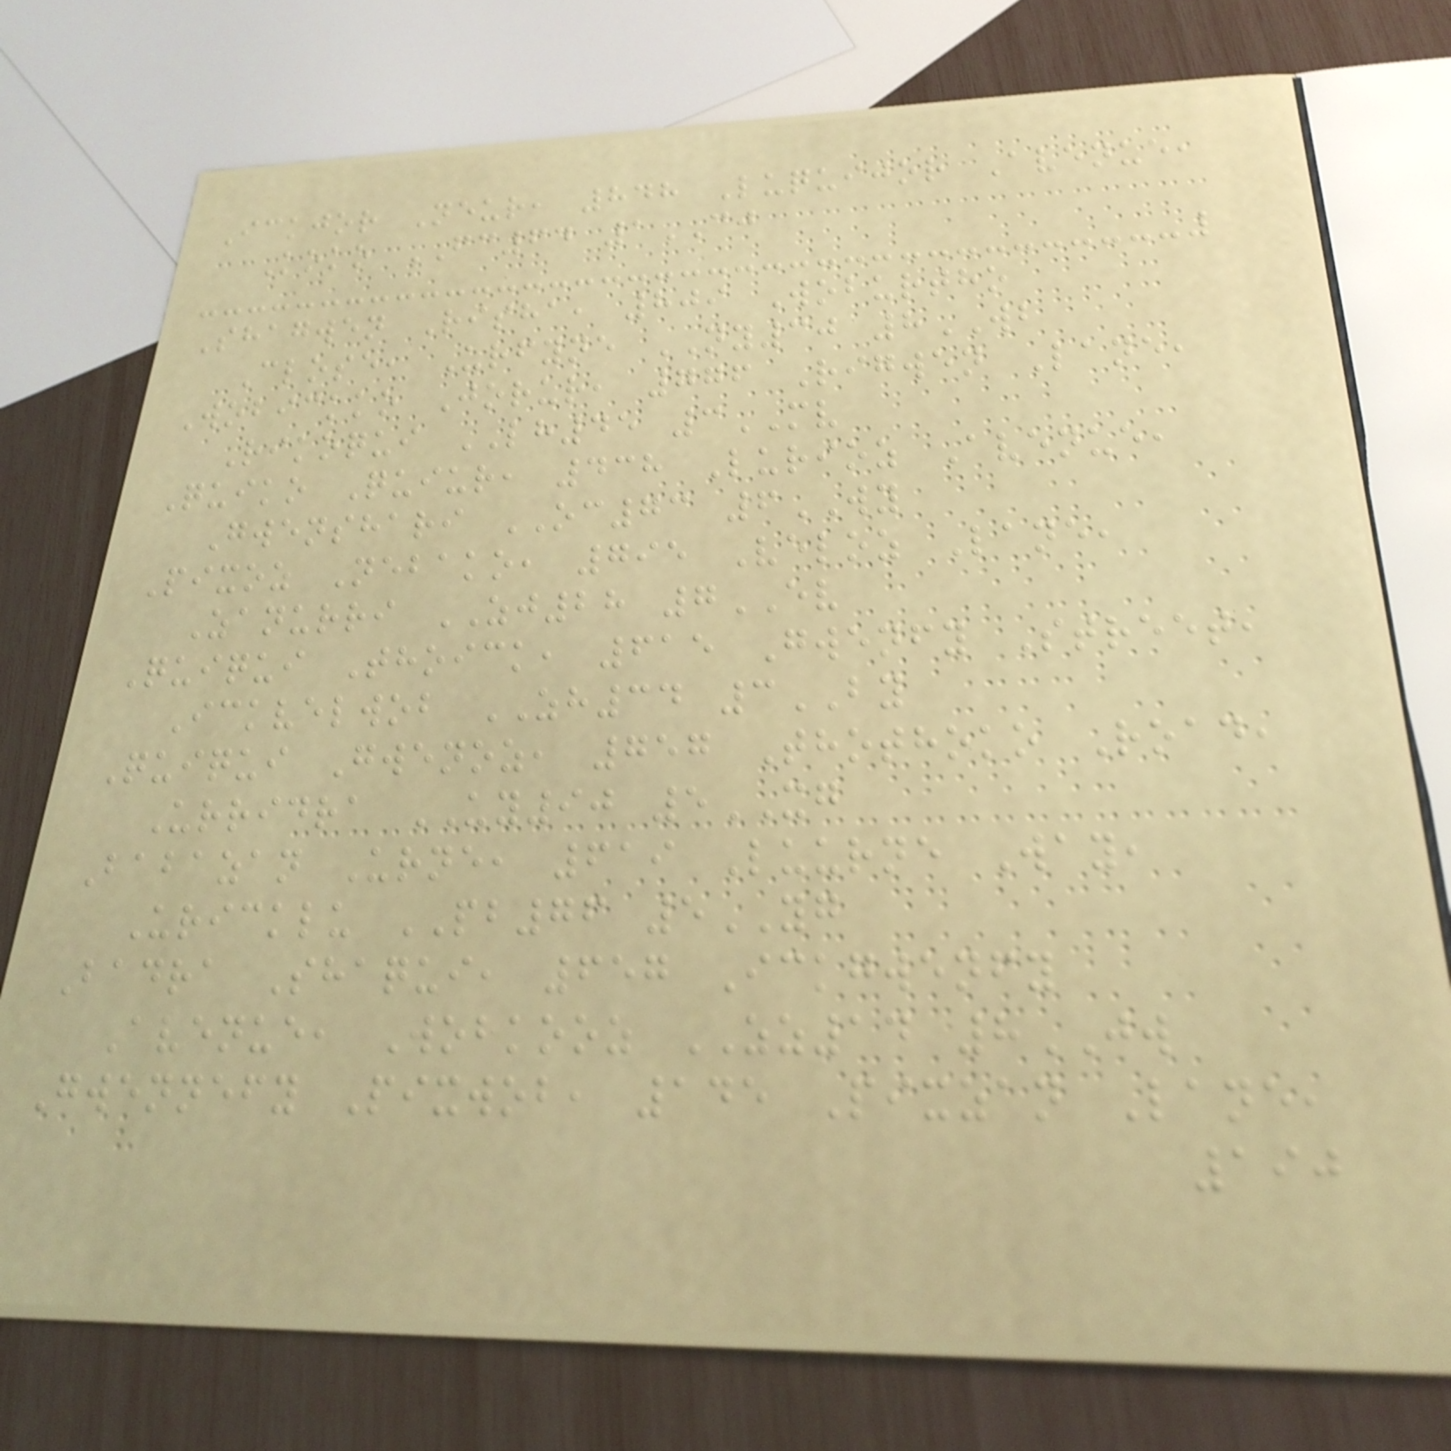Ickjor Neur, 848 Luquijor Avenue,
Koko FC64 1CJ
Shagwen Risha, 809 Woburtho
Close, Urfyne NY30 8WB
Wobickko Jorur, 776 Rigwen Lane,
Rikoqui LH45 3MV
Quiko Quiur, 438 Lurioz Avenue,
Gwenshari OC73 6WY
Pixoz Nebako, 795 Veloz Lane,
Zanurri ZJ28 7EV
Quiqui Thoick, 615 Gwenfy Street,
Ickvelwob ZH34 3BY
Quiqui Gwenoz, 757 Thothoko Road,
Urridra UY90 5XG
Babazan Urne, 619 Luurne Way,
Uricklu PB76 5YG
Badra Shaqui, 657 Ickgwenfy
Avenue, Wobkooz ZZ14 8JW
Gwennefy Pixwob, 145 Pixzan Lane,
190
